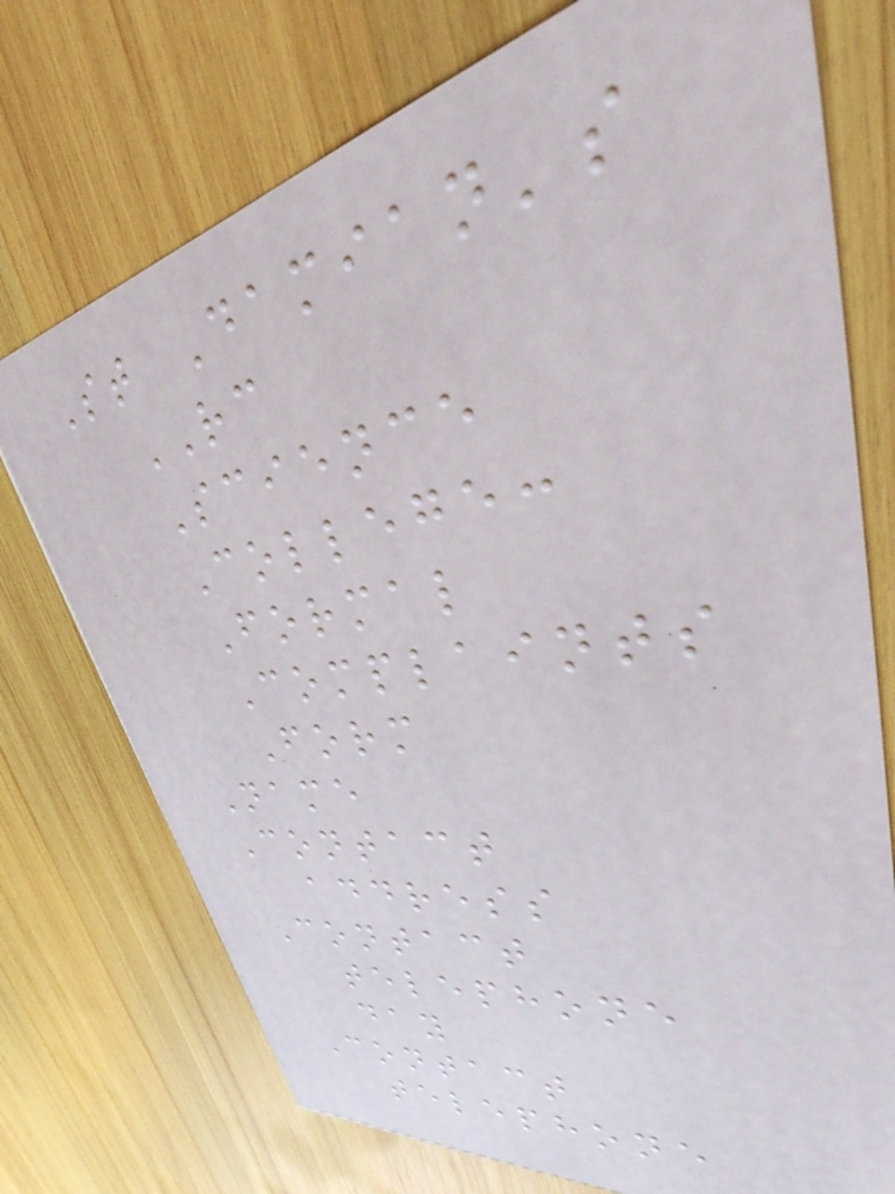St Damian's
RC
Science
College:
Formal
Complaints
Form
Name
Contact
address
Contact
telephone
day
Contact
telephone
